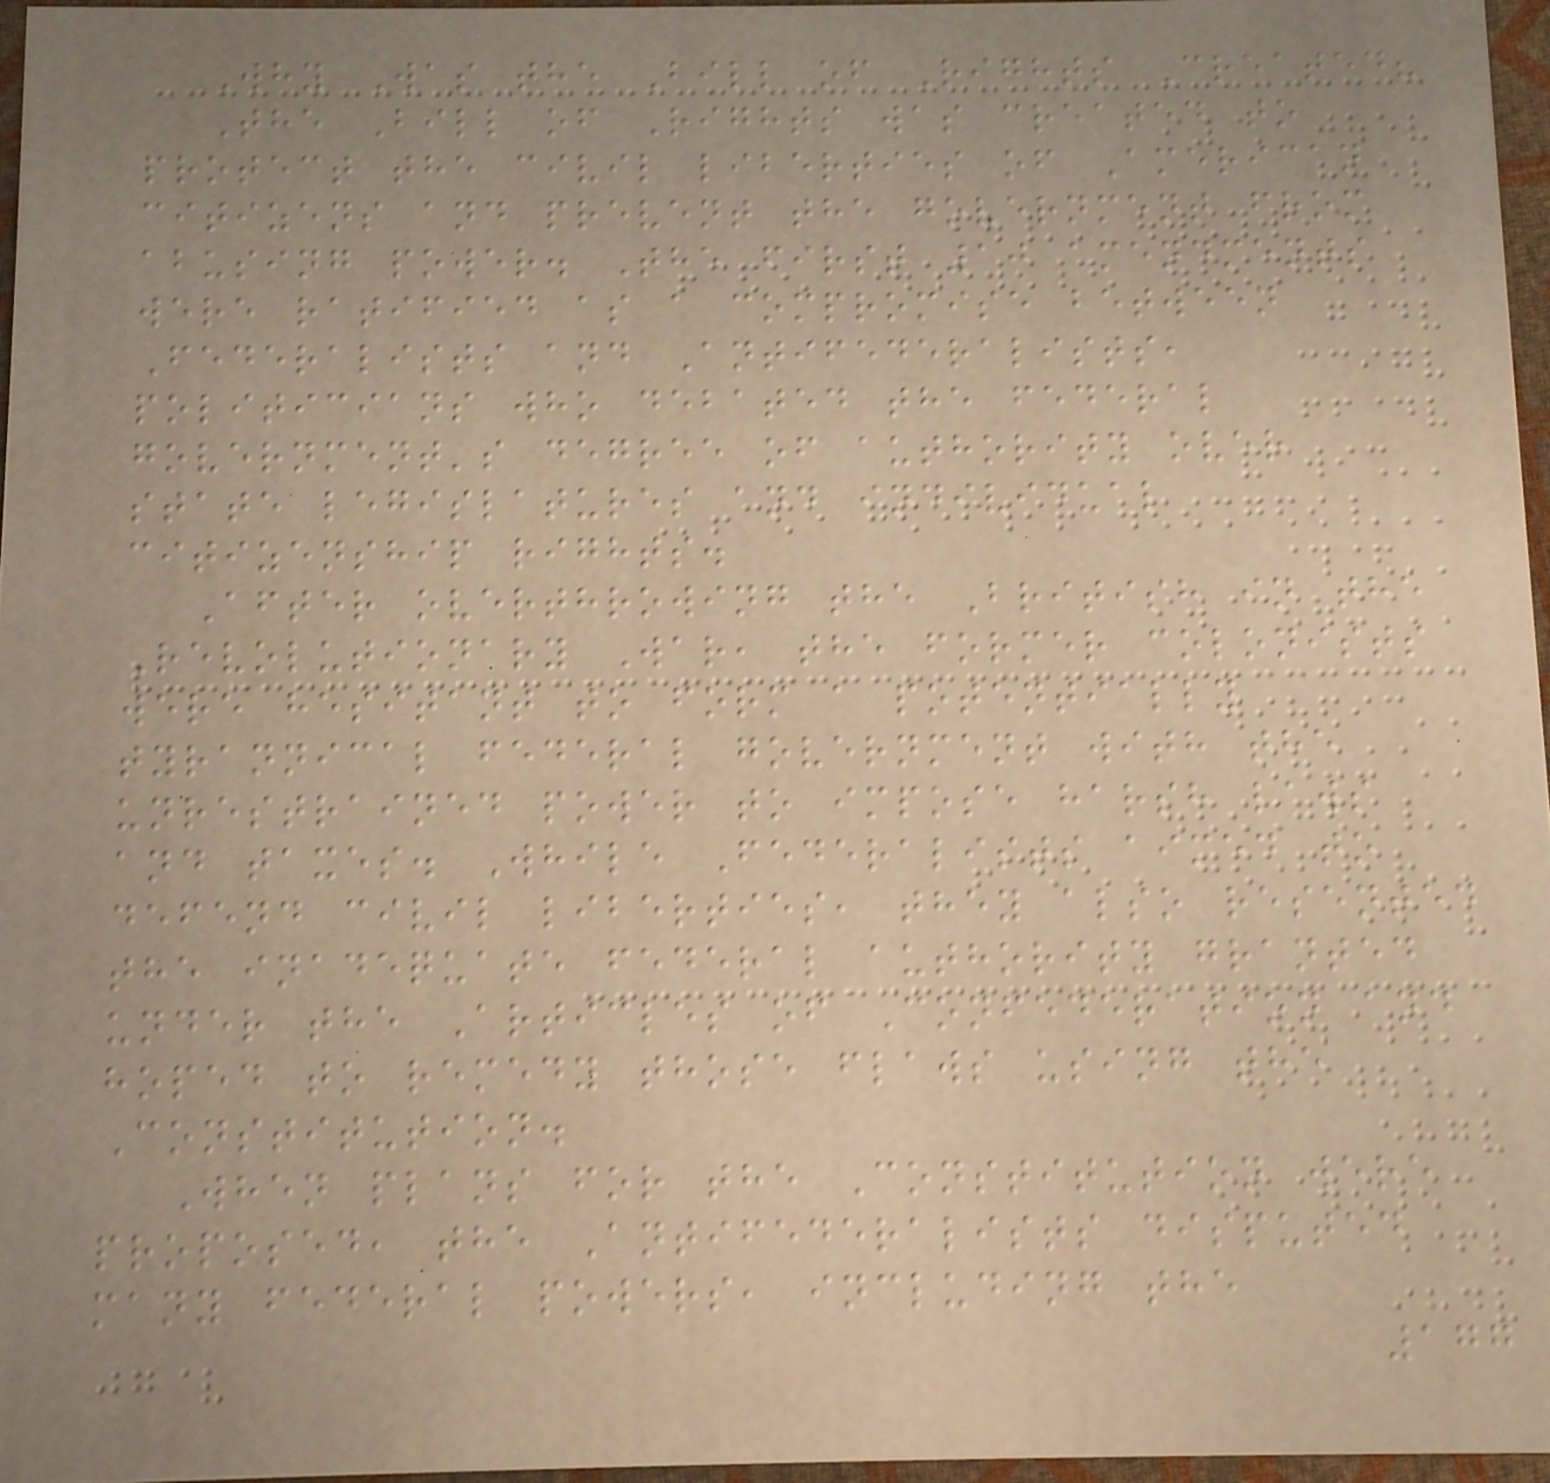Why Was the Bill of Rights Created?
The Bill of Rights was created to
protect the civil liberties of American
citizens and prevent the government from
abusing power. The first 10 amendments
were ratified as a compromise between
Federalists and Antifederalists,
politicians who debated the federal
government's degree of authority over
state legislatures and individual
citizenship rights.
After overthrowing the British in the
Revolutionary War, the former colonists
were hesitant to form a potentially
tyrannical federal government with the
unrestrained power to impose harsh laws
and taxes. While Federalists aimed to
defend civil liberties, they also resented
the inadequate federal authority granted
under the Articles of Confederation and
hoped to remedy those flaws using the
Constitution.
When plans for the Constitution were
proposed, the Antifederalists disputed
many federal powers, including the
177
